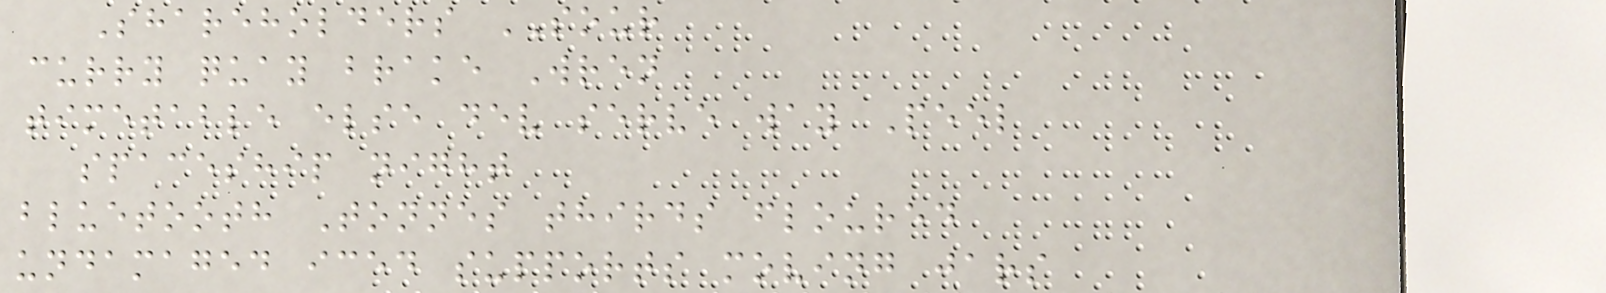Shareholders SOUR
curry quay brake Wren
timetable else dev serve way Peel
spaceship night
bluetooth Tonnes thirds floured
undamaged iced supports moving jars
